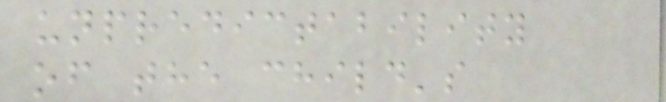unpredictability
of the child's
